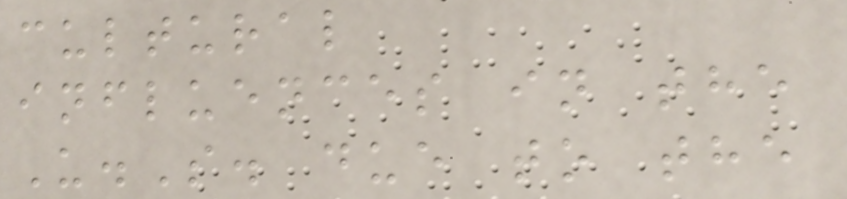cultural
influences in the
U.S. due to the
